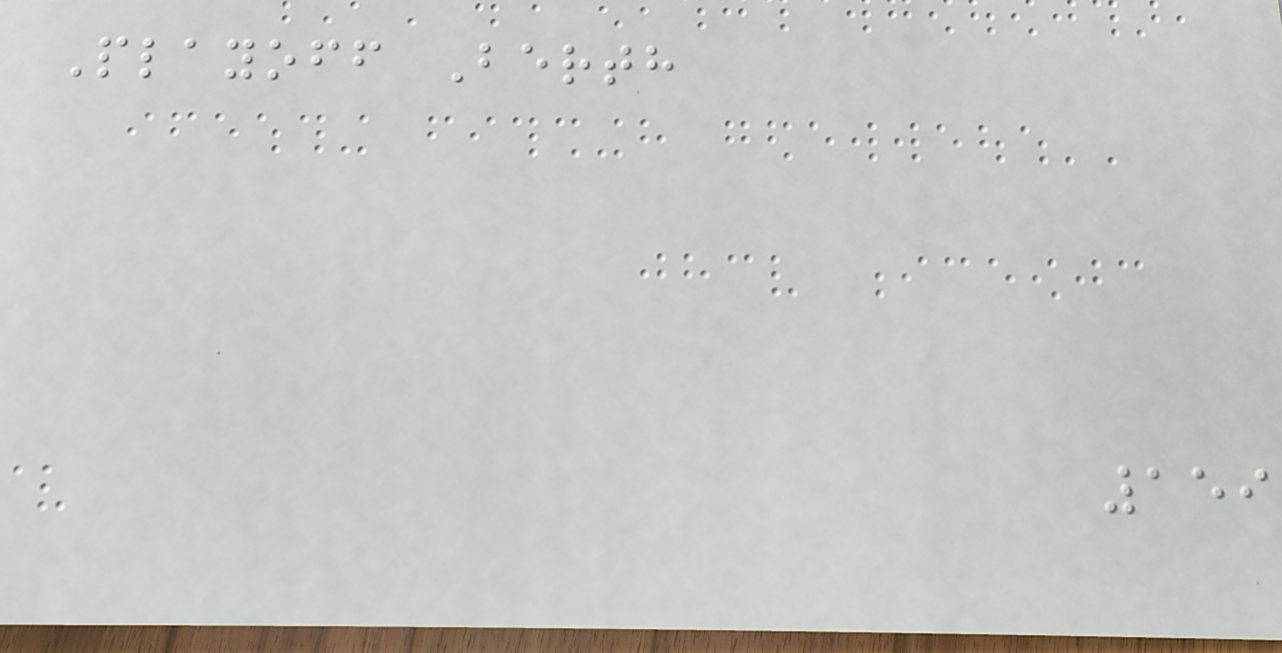Playoff Berth
159
